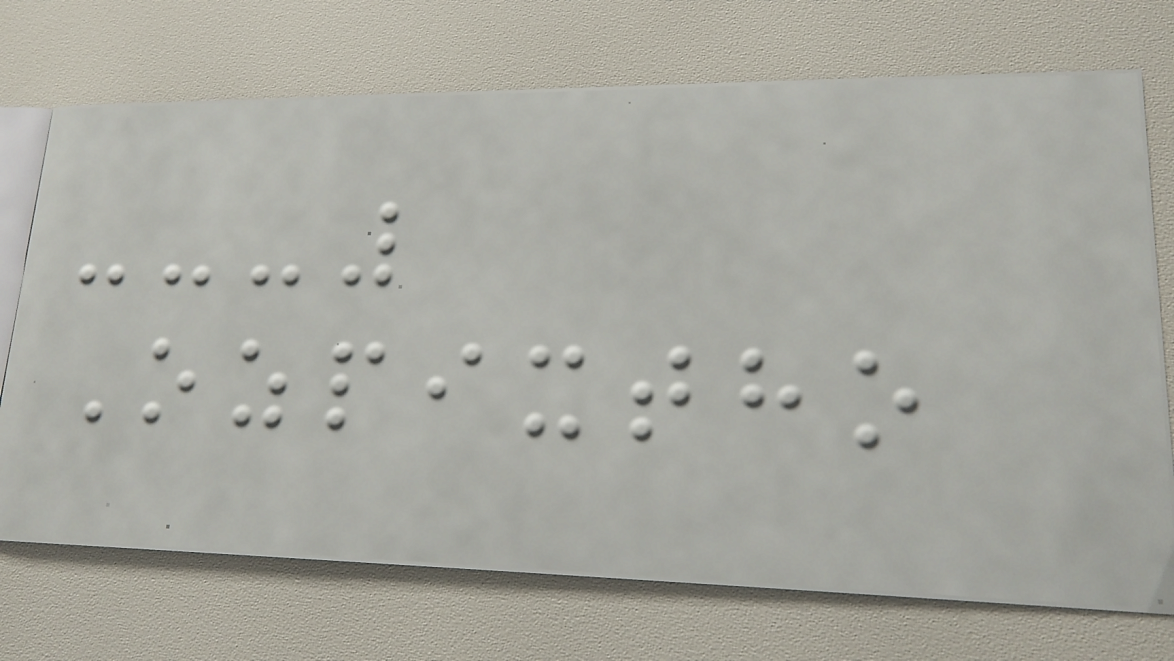Ozpixtho
